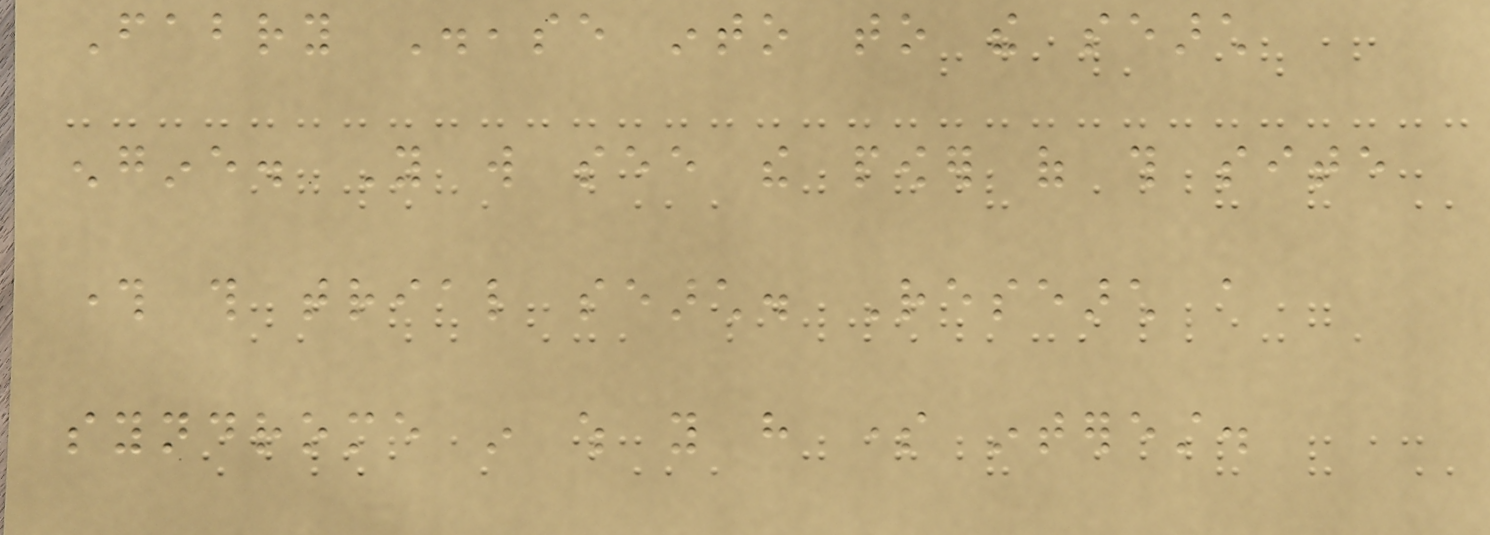Fabry Disease into to the search
engine. You will see the power of this site
through this trial search. Research a
syndrome in which you have some interest.
